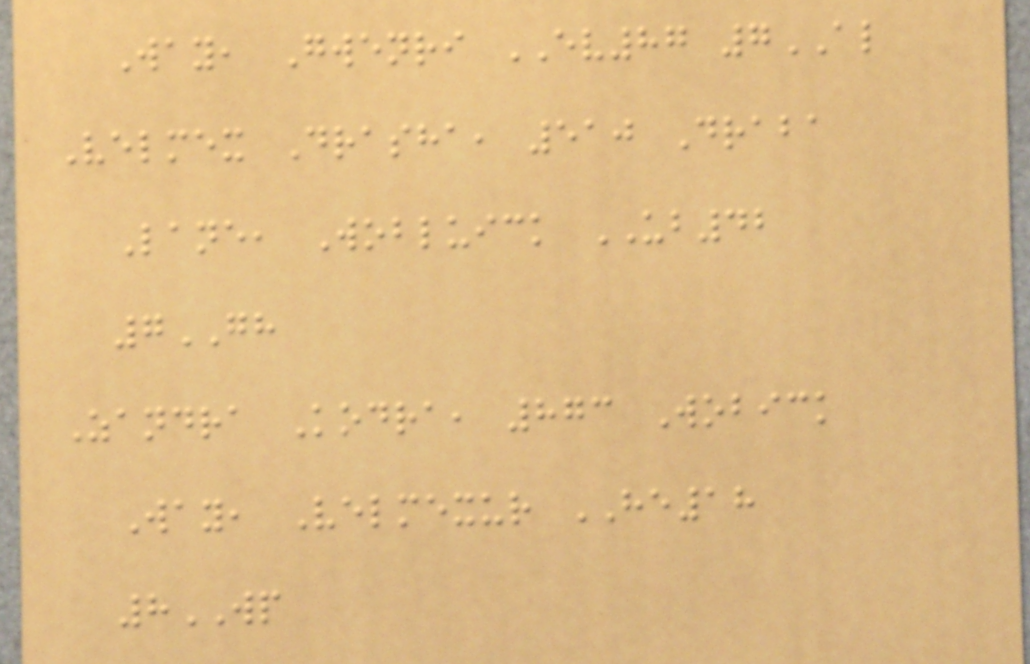Way, Gwenri EV87 7AL
Velmex Drasha, 510 Draba
Lane, Wobluick UB42
7GH
Zandra Kodra, 873 Wobick
Way, Velmexur HE18
8WP
